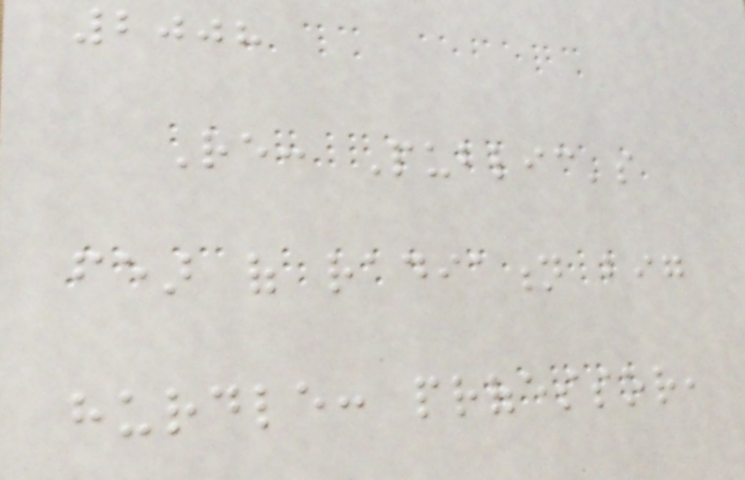2008
Re: Public's
fear of radiation big
hurdle: professor,
